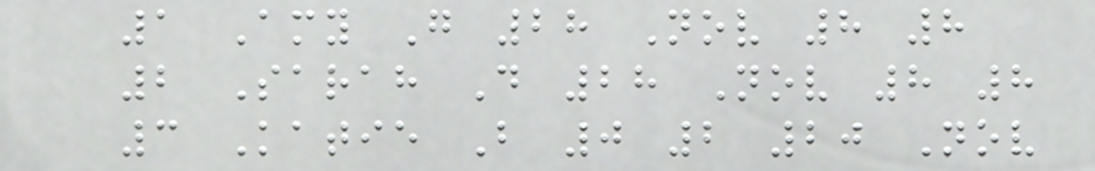1 Amy G 28 Nov 8 8
2 Sarah D 28 Nov 8 8
3 Katie B 0 2 20 Nov
